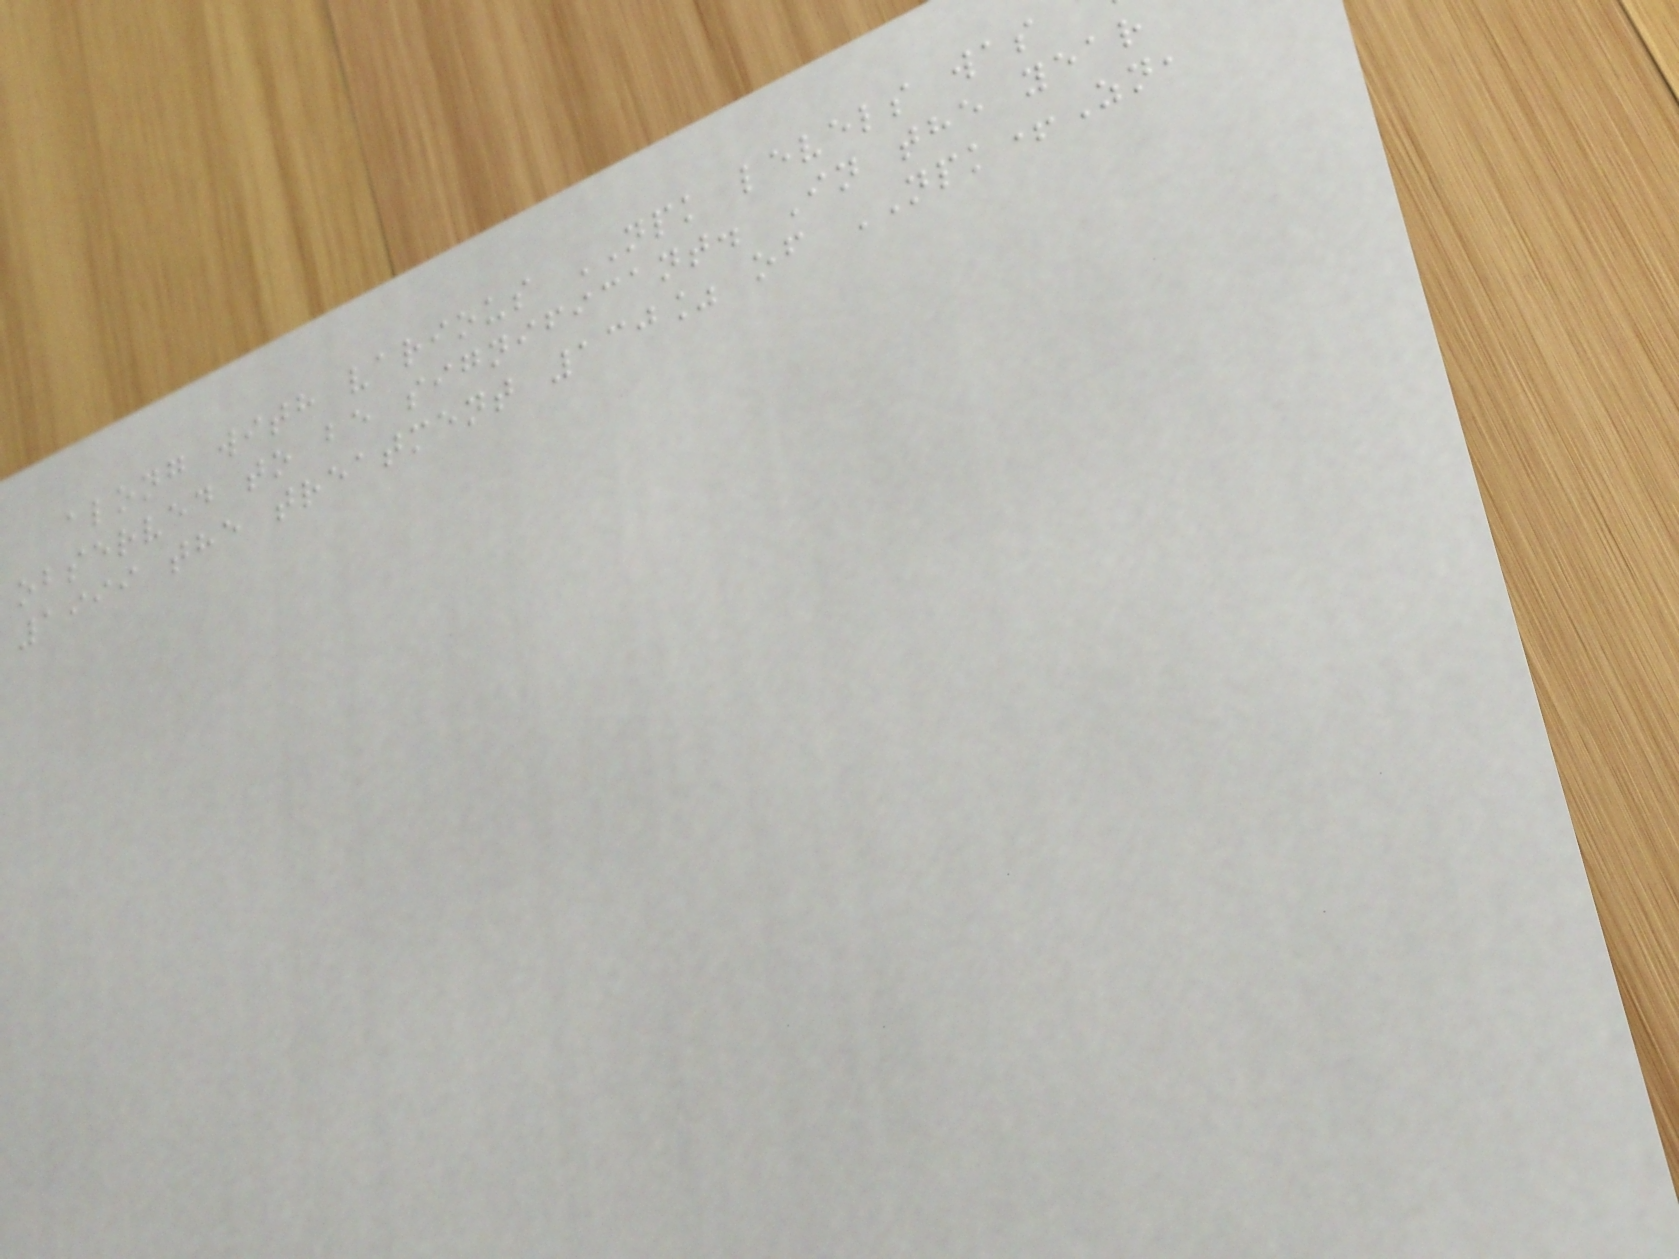along with various NPK levels was
observed to be significant. In the year
1999 the treatment 130% of NPK+Zn,
